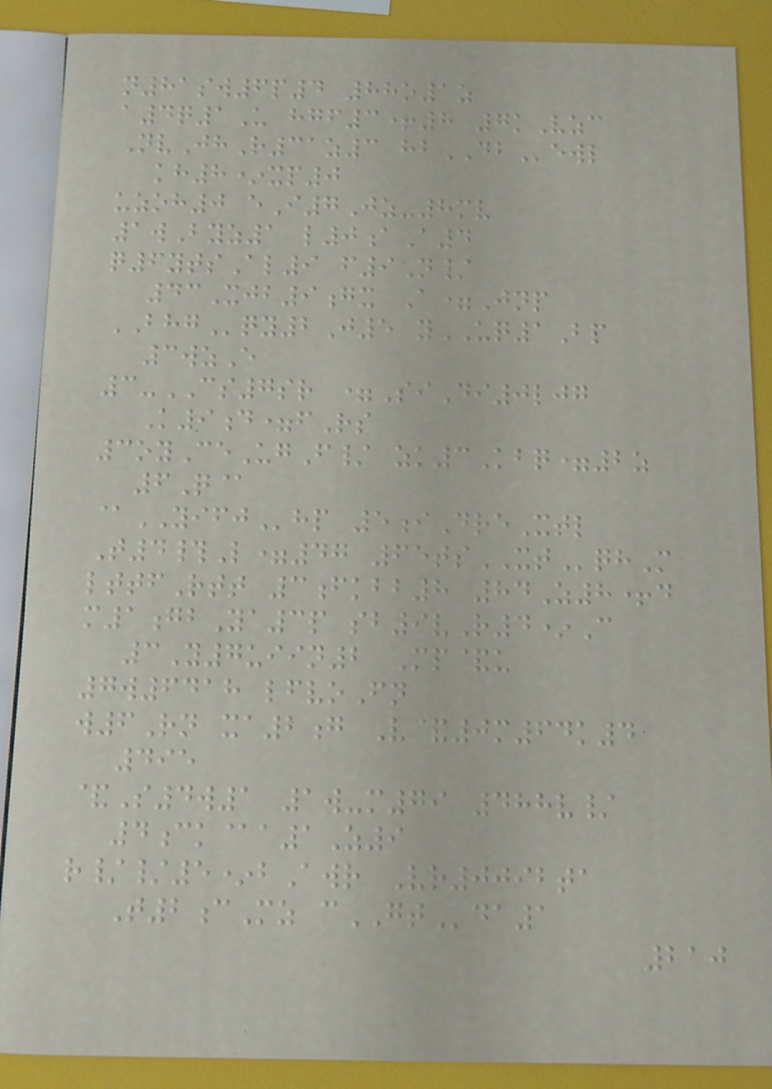n81sw6p4 88o1z
a4q1U hgf3+8 7kVzc
NvJhR31z3 hbDBewl
kh8*xp0
uzoh0 eI7Jz-8mv
1wByz1 l0aA4
q6ytsAl9 f9N/
43Xjb9gx A=Jnp
BHGqy2J5 yUQ1Bp
3wzE
3-CS7sr =SiDi0ljg
K9d=fRs
3oyCeUgF/ zk3Kbq=2z
6Q@
@YIFJhp 5iDreXtl
T4#L=47 65tsXTqhM
lttfRtt 3fkbb8 84Z8+d
m1gbYa3p sb9vR4*C
3Y7uiin2 Mp&u
7w6418 lfvoFn
w6Rn xa2g V&0m64k4
495
&S4w1 1w-m79 488v/
4ck@a1Z9
r//5*bAwr Vr0092ta
T2cMz cGTda1
210
